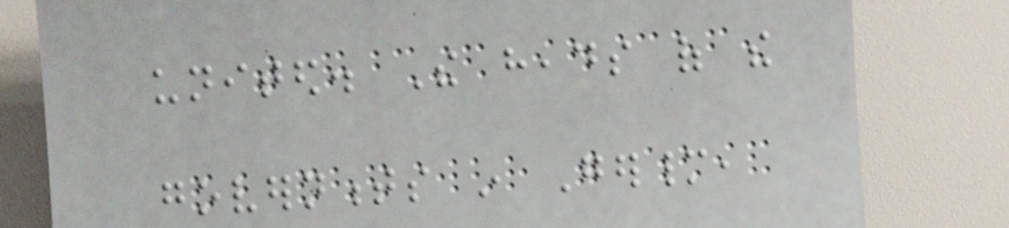united. The heads of the
governments in Germany,
